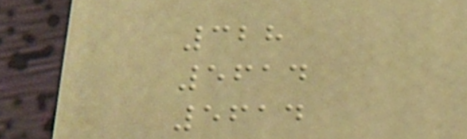328
5614
5614
